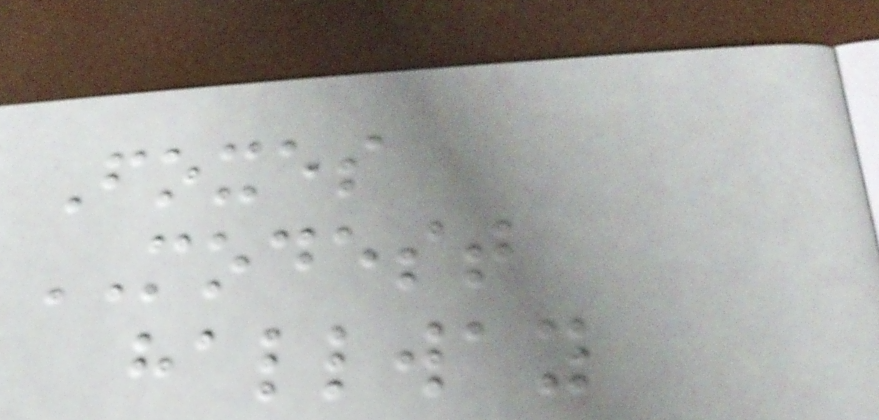Foxes
MODEST
hallway
